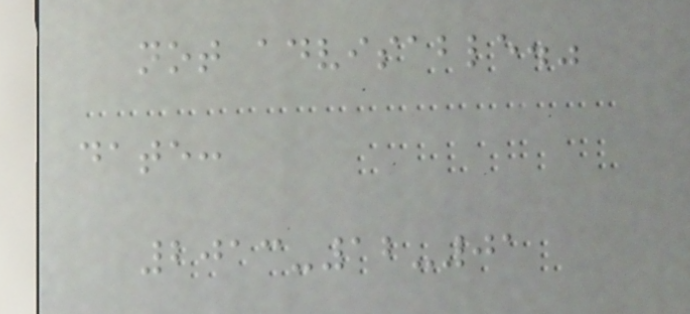not advisable."
date:
2013-12-01
